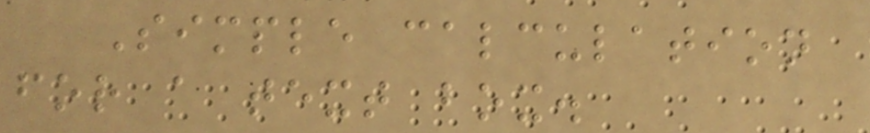Simple calculation
for a text box.
